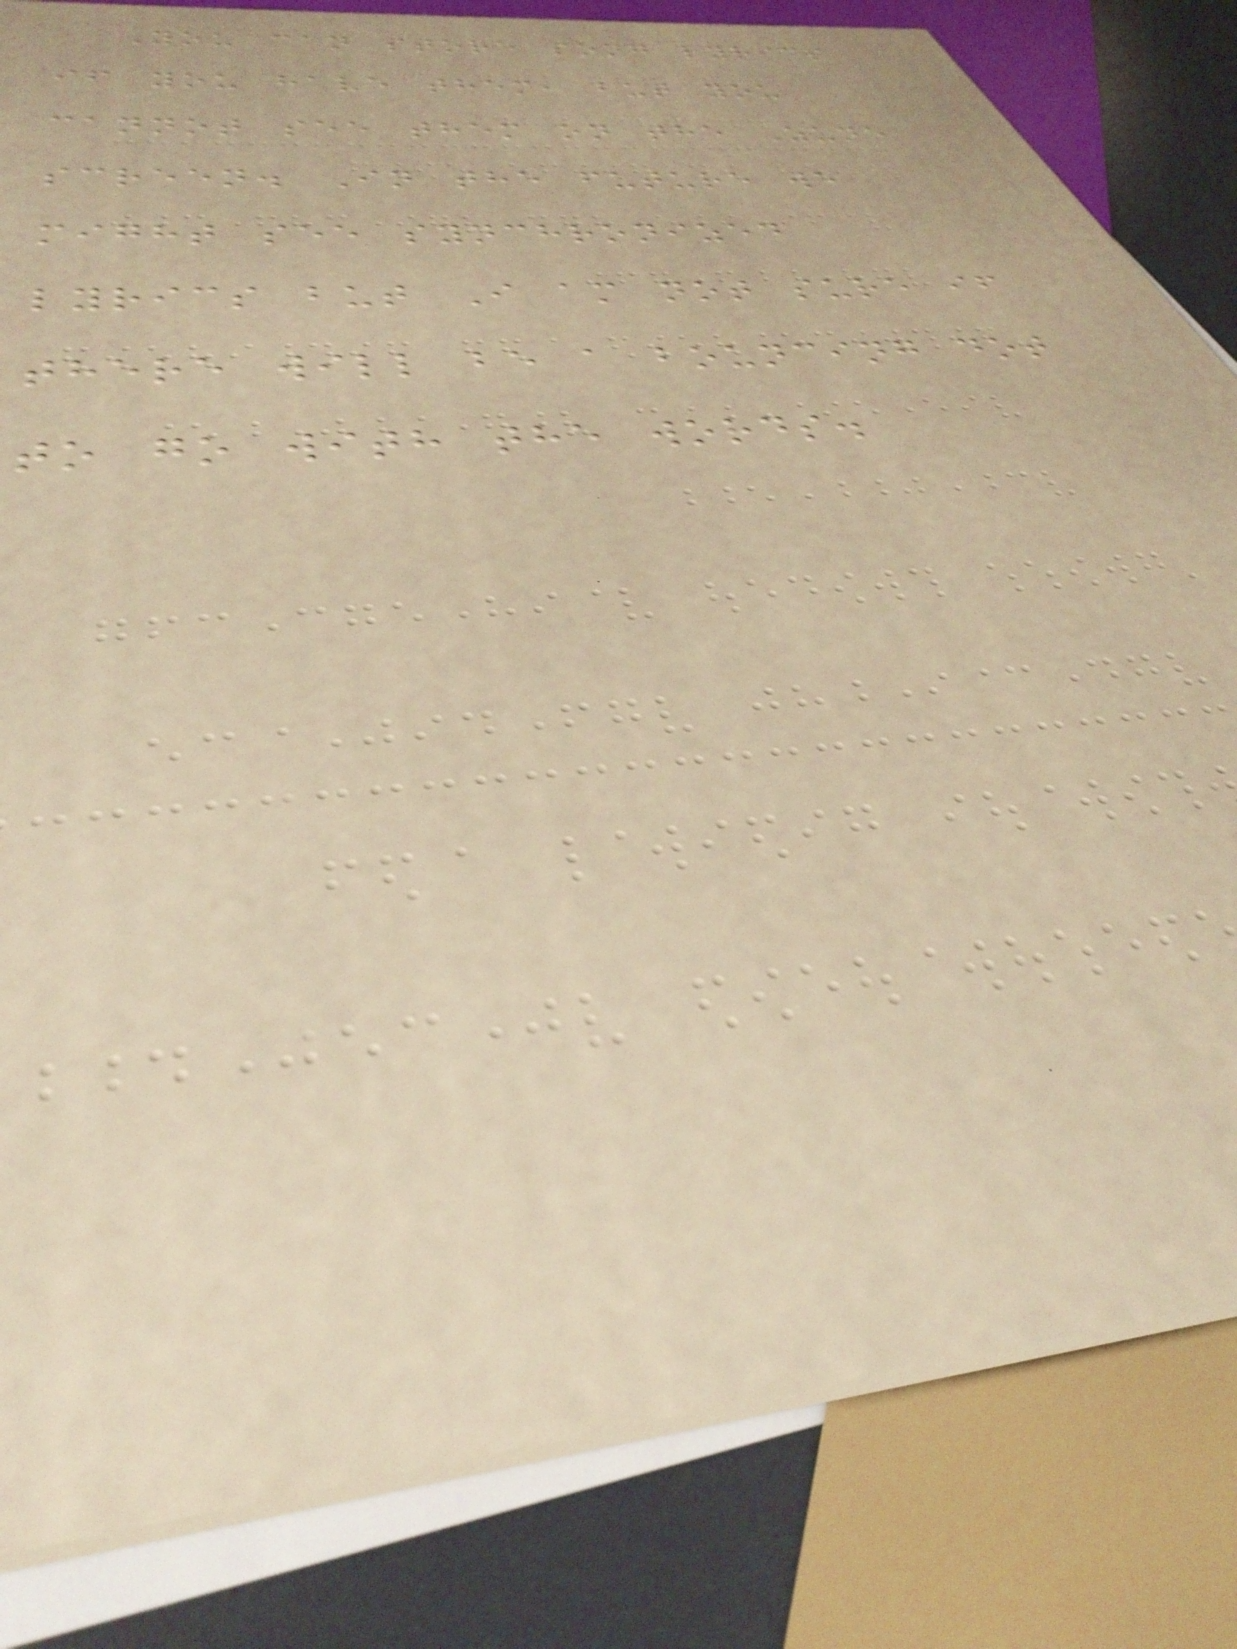You can store song lyrics
if you have them, but you
cannot see them on the Zune
screen. In the future we
might see synchronized
lyrics but I am not sure if
there will be a bouncing dot
to go with the words.
